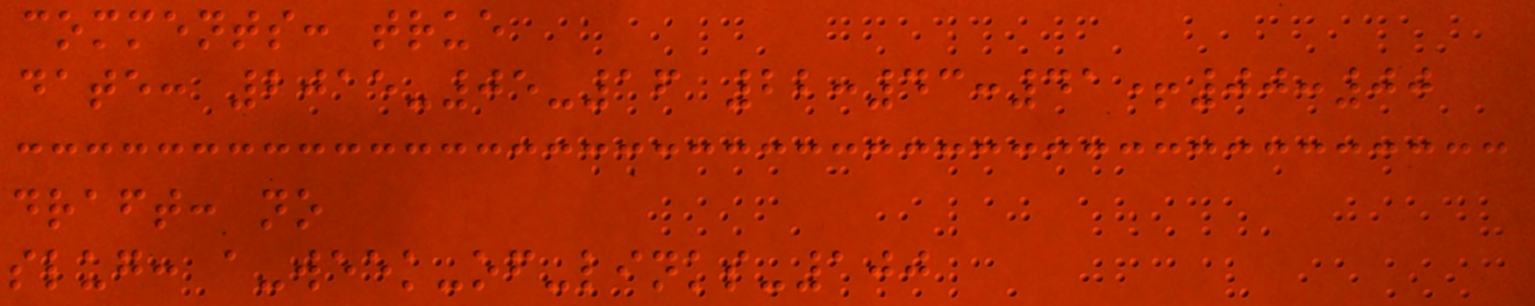comments: true
date: 2015-05-16 22:43:41+00:00
draft: no
slug: a-week-of-links-100
